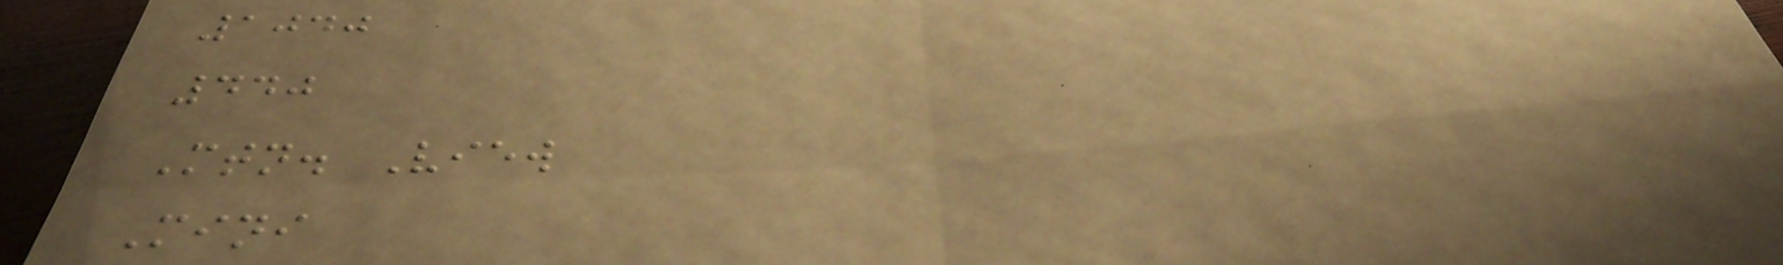1040
440
Mtn. View
Mini
